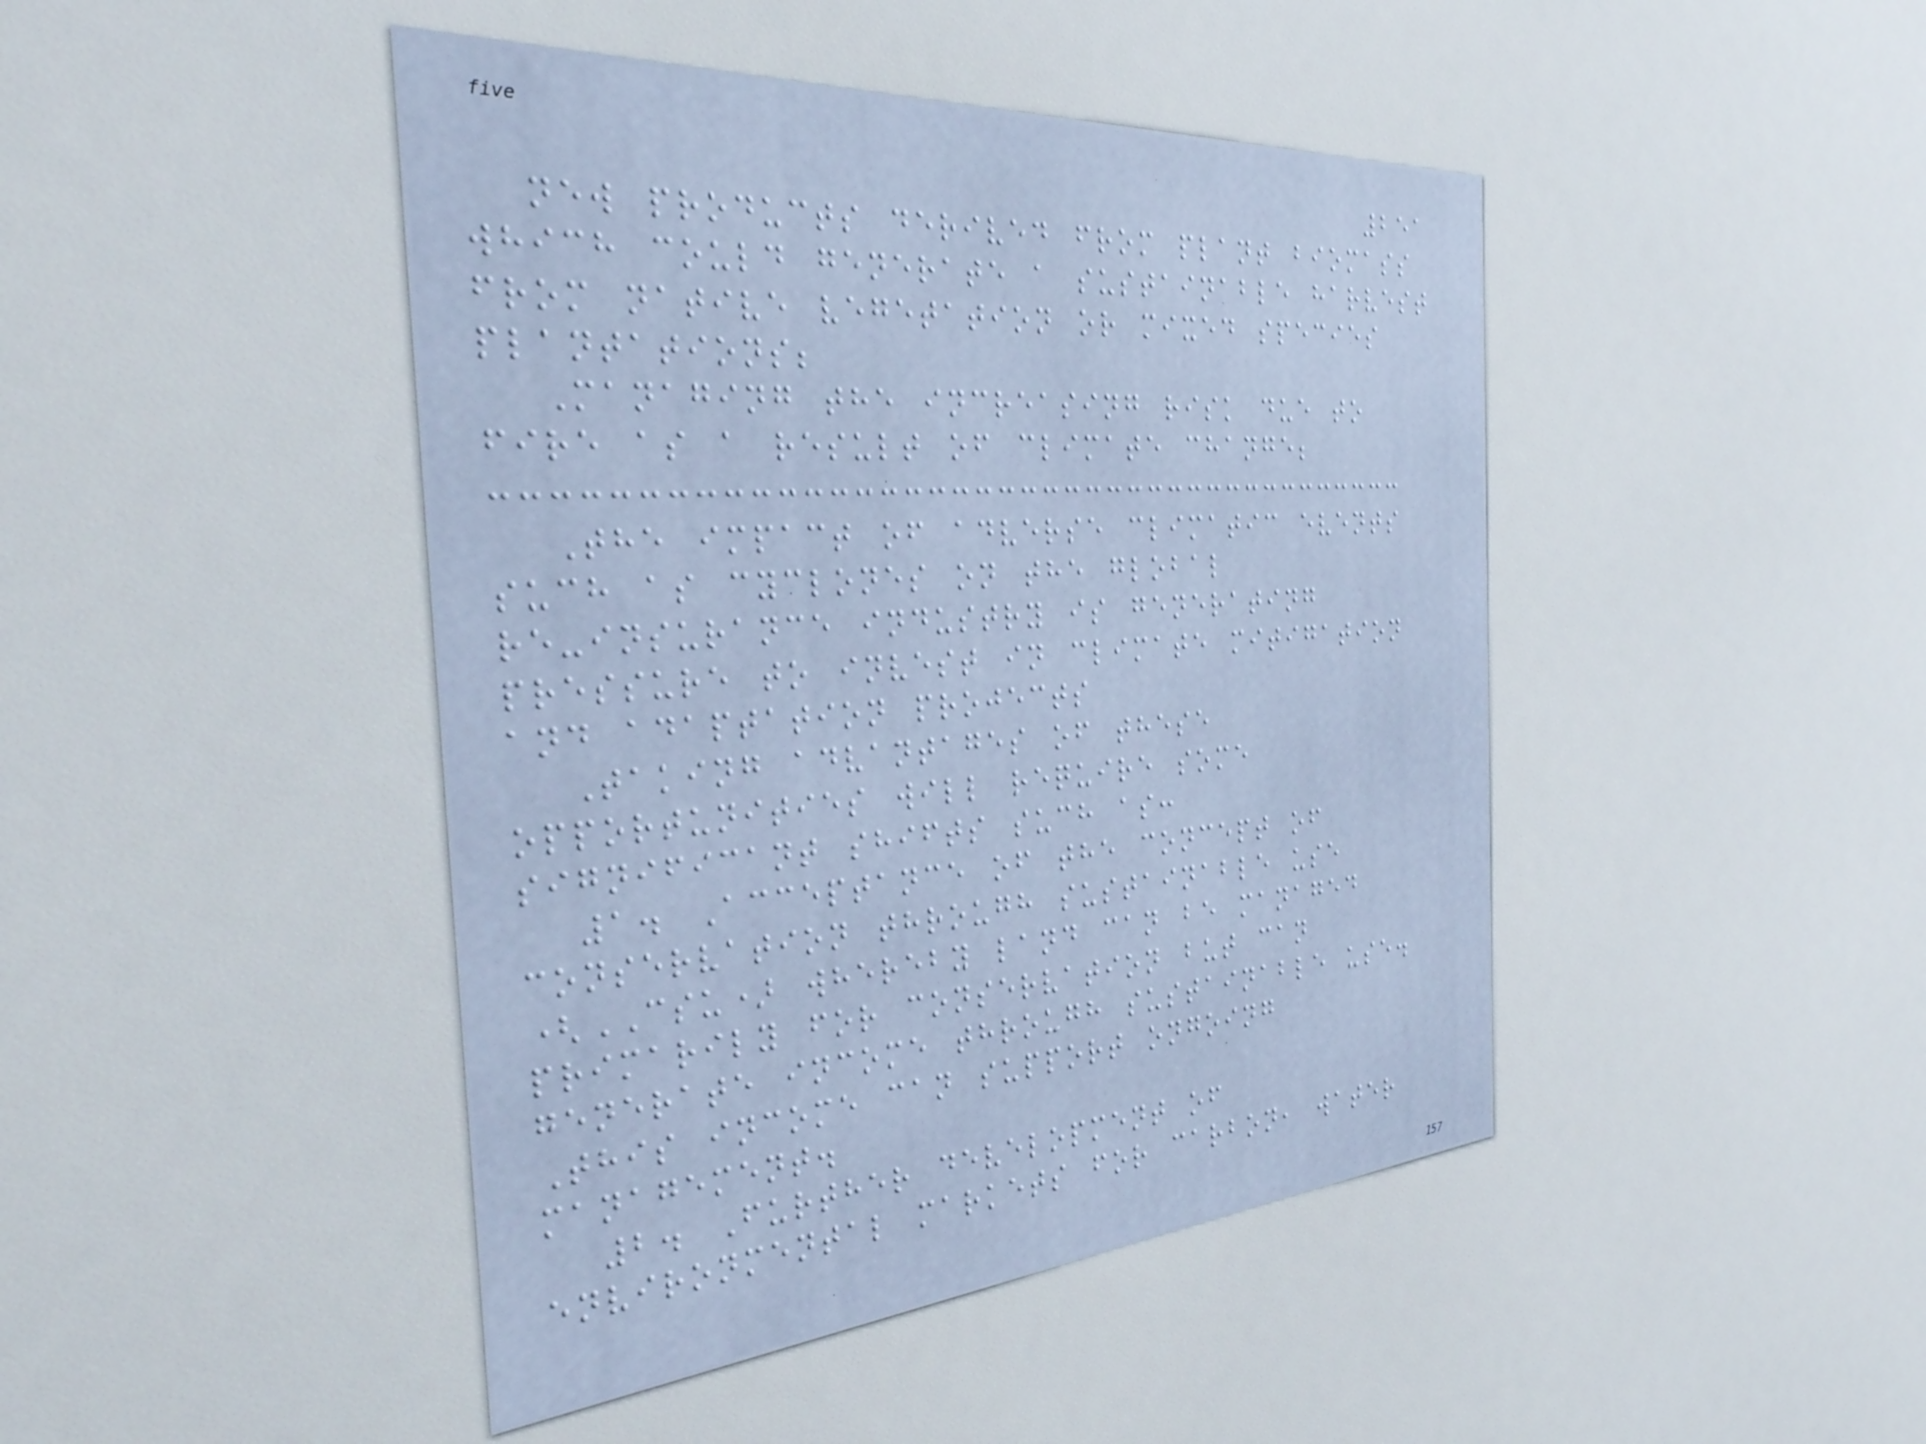251
new products derived from plant biomass
which could generate a sustainable harvest
from native vegetation or mixed species
plantations;
Managing the increasing risk due to
fire as a result of climate change;
The impact of adverse climatic events
such as cyclones on the global
re-insurance industry is generating
pressure to invest in climate mitigation
and adaptation projects
Taking advantages of these
opportunities will require some
significant shifts such as:
1. Acceptance of the concept of
conservation through sustainable use
(CSU) whereby land can be managed
primarily for conservation but can
generate income through sustainable use.
This income can support ongoing
management.
2. Further development of
environmental markets for carbon, water
